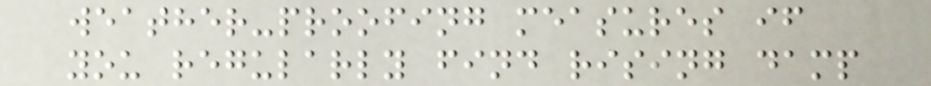weather-proofing measures if
you regularly find rising damp
